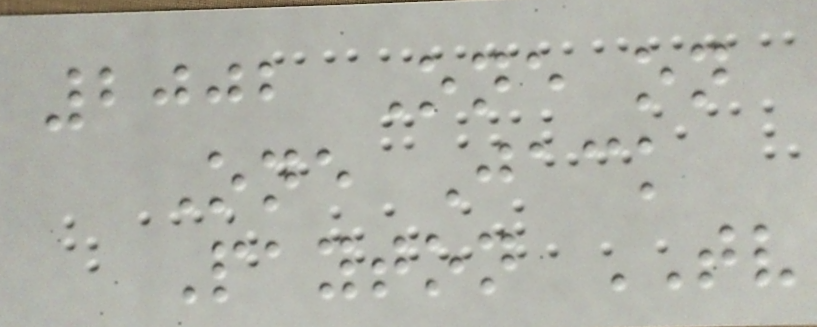2002 One on
One Jack
Payton TV
